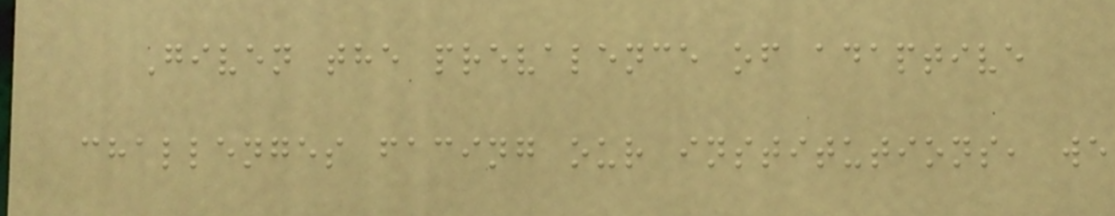Given the prevalence of adaptive
challenges facing our institutions, we
